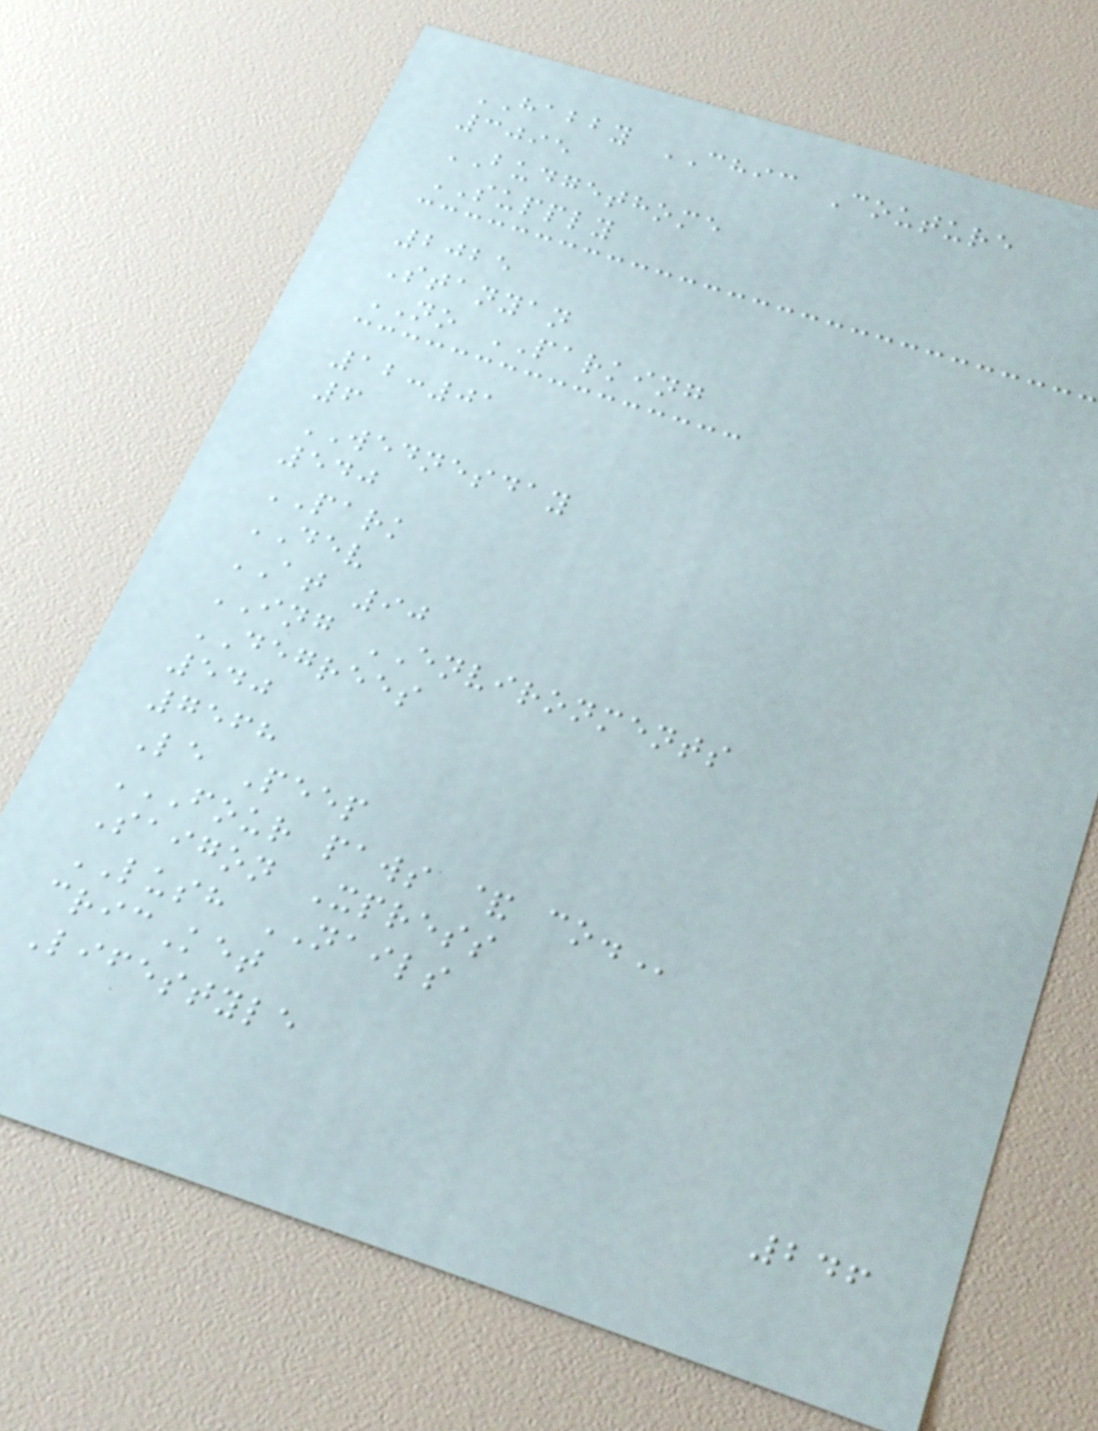HABBY CHIC Couture
3095
BUDGETHOME
SUPPLY
2025
Stanyan
NO PARKING
12:01
6
WEDNESDAY
540
PARK
DEV
AT 90
ING ENVIRONMENTS
DEGREES
540
7568
Le Peep
FOUR PAWS & CO.
Saigon Xpress
LUSH NAILS
cricKet
Lifestyle
246
